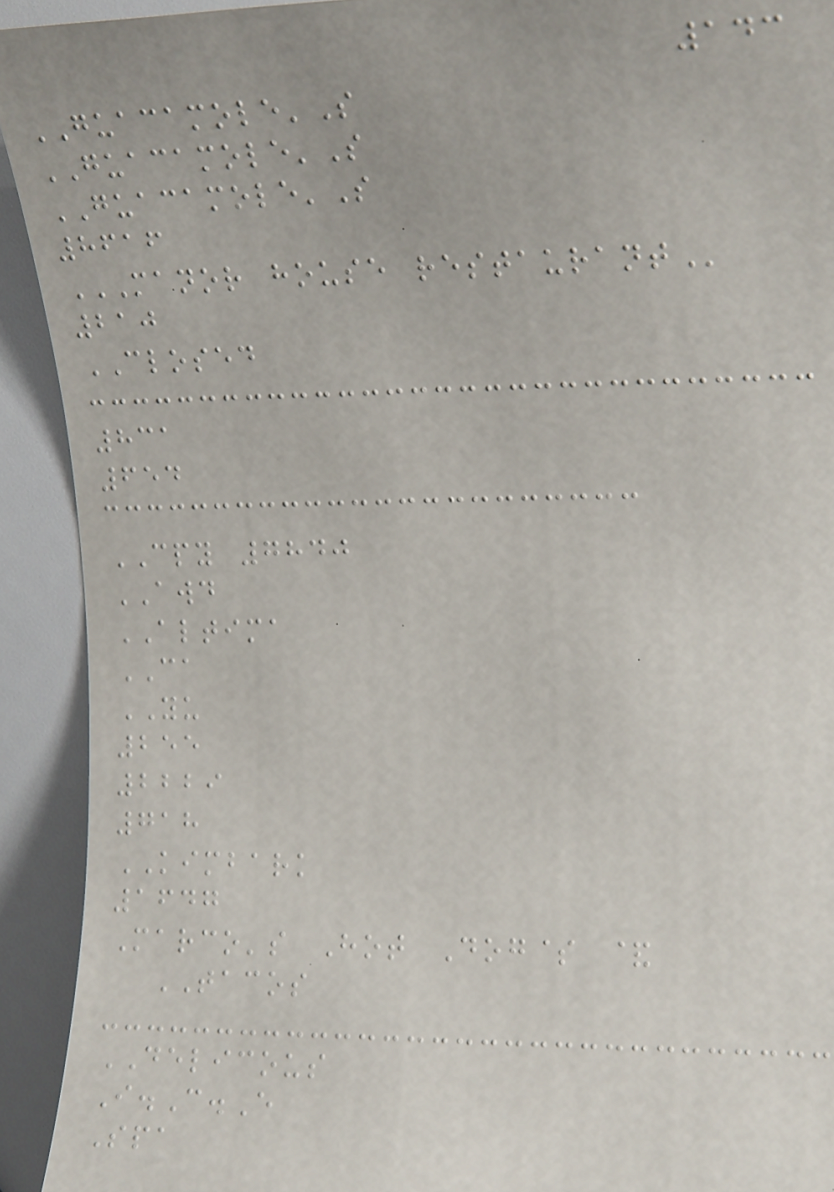143
GUACAMOLE'S
GUACAMOLE'S
GUACAMOLE'S
8616
MANOR HOUSE RESTAURANT
210
CLOSED
831
654
CPY 7840
AWD
ALTIMA
CA
YU
255
2229
718
KIMBARK
1647
Marco's Hot Dog$ &
TACOS
DELICOUS
I.C.E
Spa
